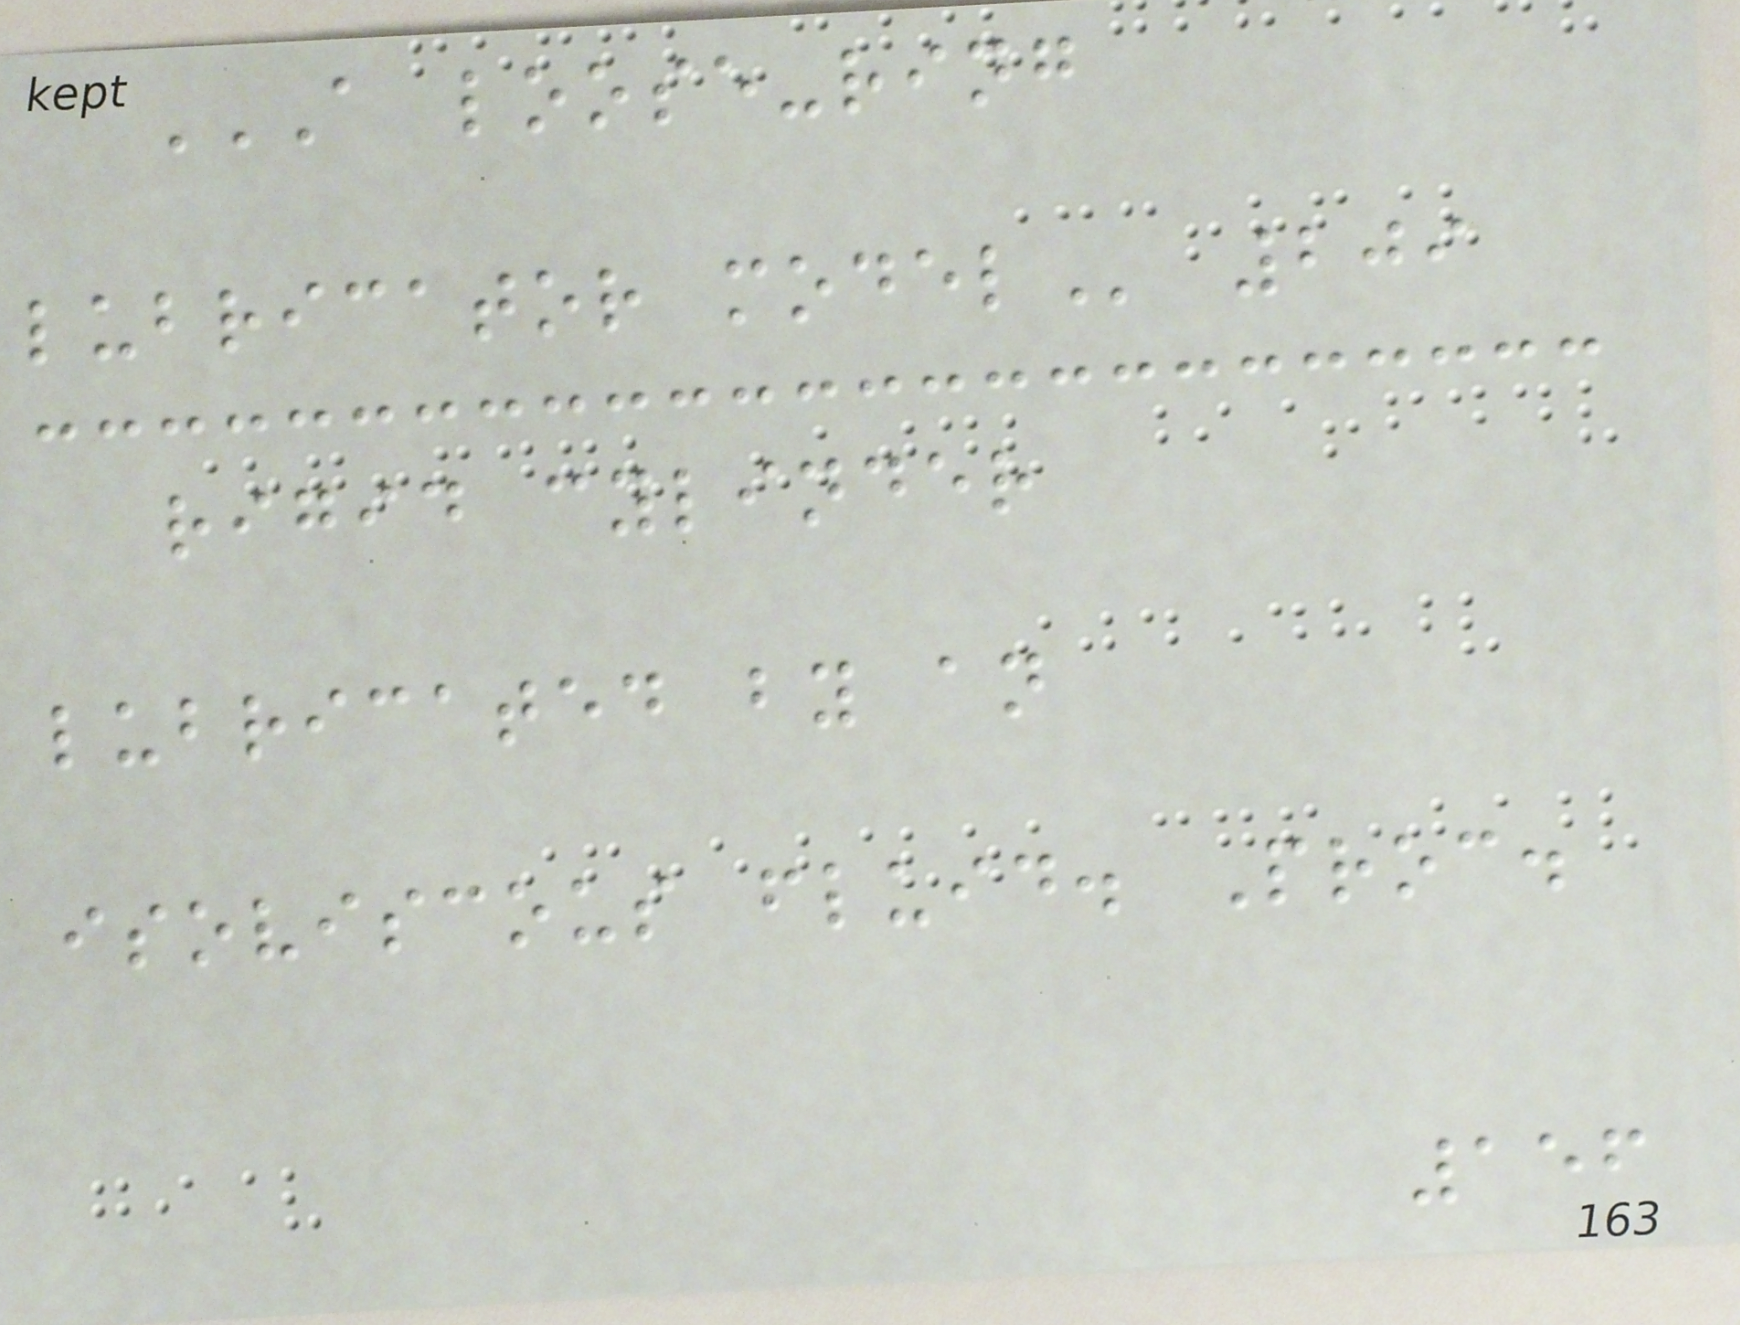A LOOSE-RING
LUBRICATOR MODEL 209
rigid cylinder
lubricated by an
isoviscous fluid. Proc.
156
